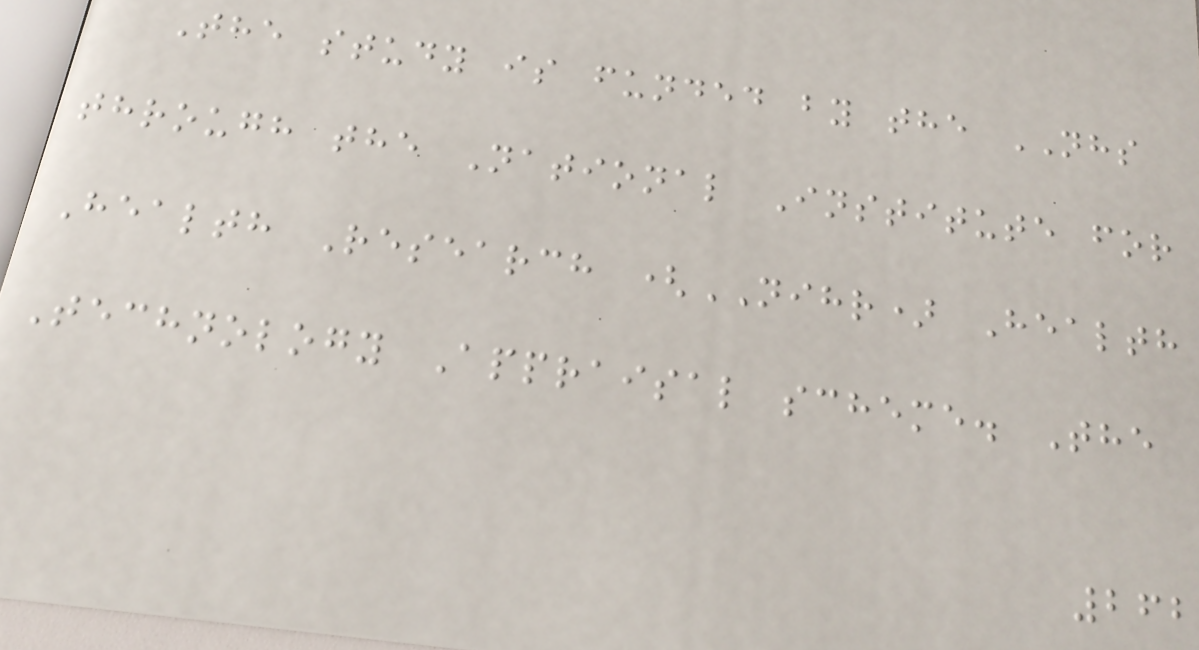The study is funded by the NHS
through the National Institute for
Health Research (NIHR) Health
Technology Appraisal scheme. The
262
